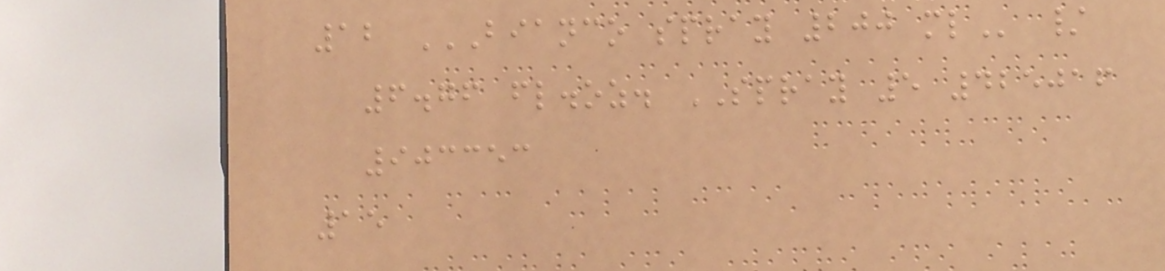12 BIANCO SPRAY 200 ML /
6.76 fl.oz. SPRAY 5 425016
903353
15
